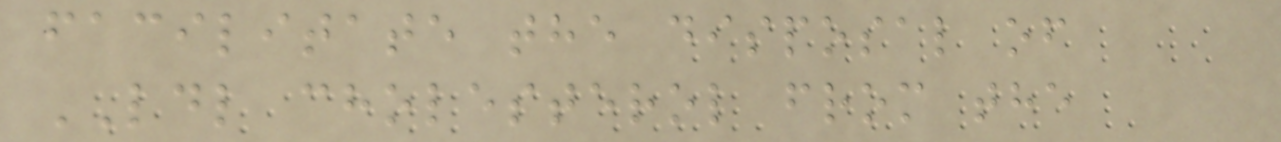facilitate the disposal of
LDL cholesterol from the
